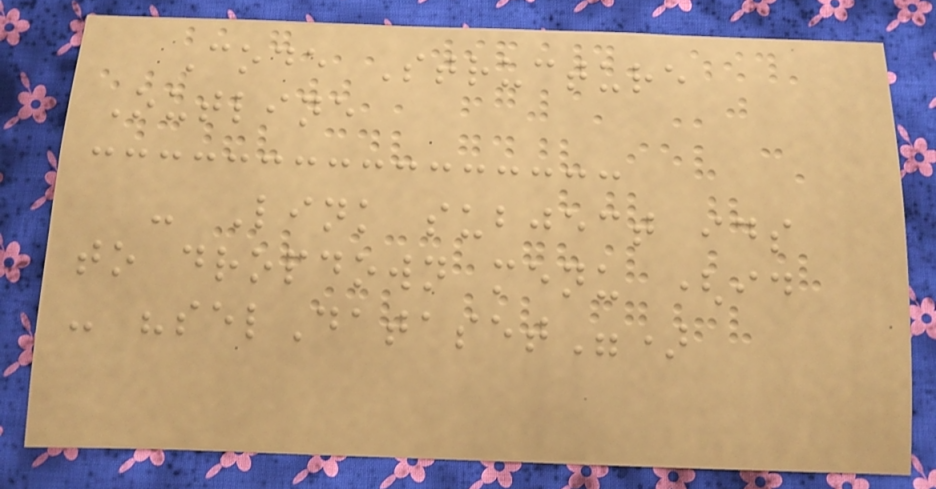Code Structure
Outline
- Link subject ids
to dropdown menu (id
- "selDataset")
